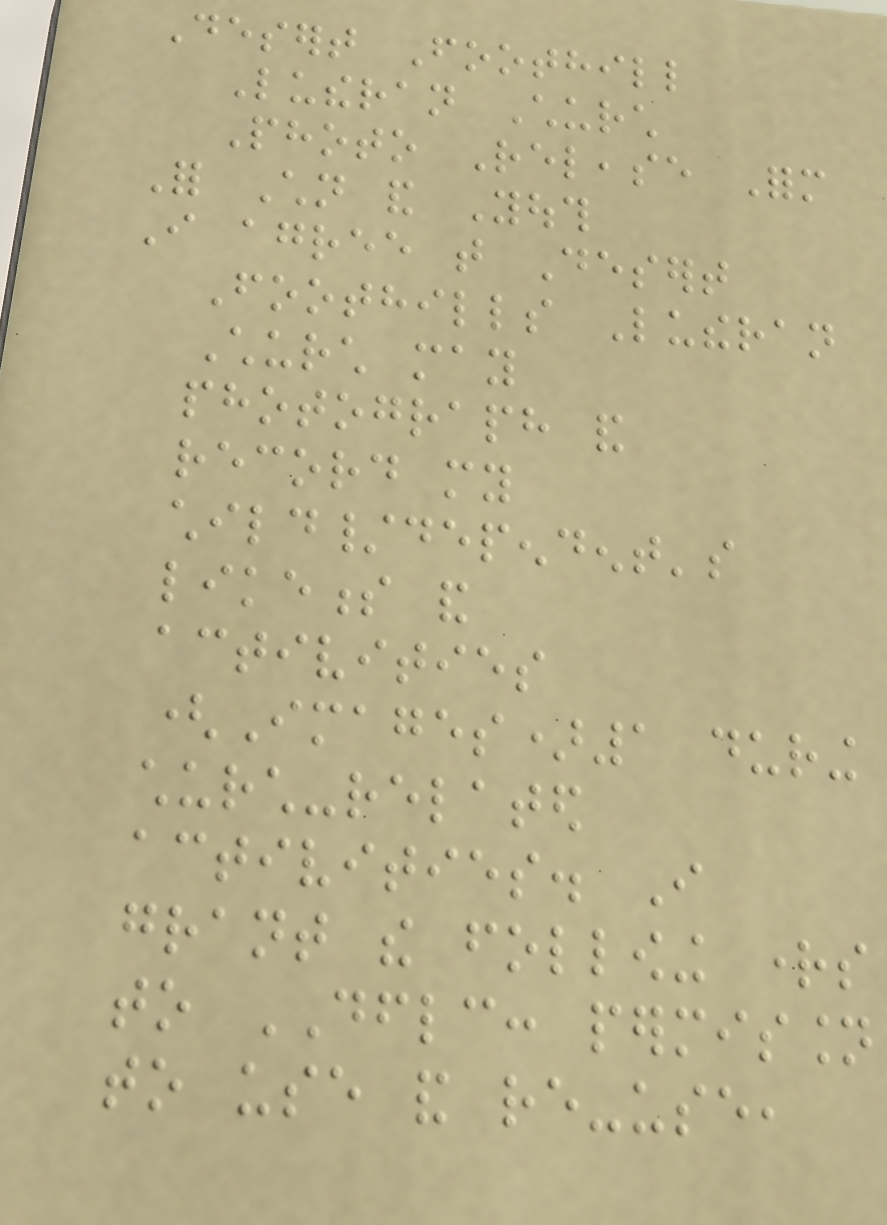Desert Foothill
Lutheran Church
Photo Release Form
For Children and Youth
I agree that Desert
Foothills Lutheran
Church may
photograph and
record my
child/dependent's
likeness and
activities
(Images)1 during
church-related
activities. I
grant the following rights
to DFLC: permission
to use and re-use,
